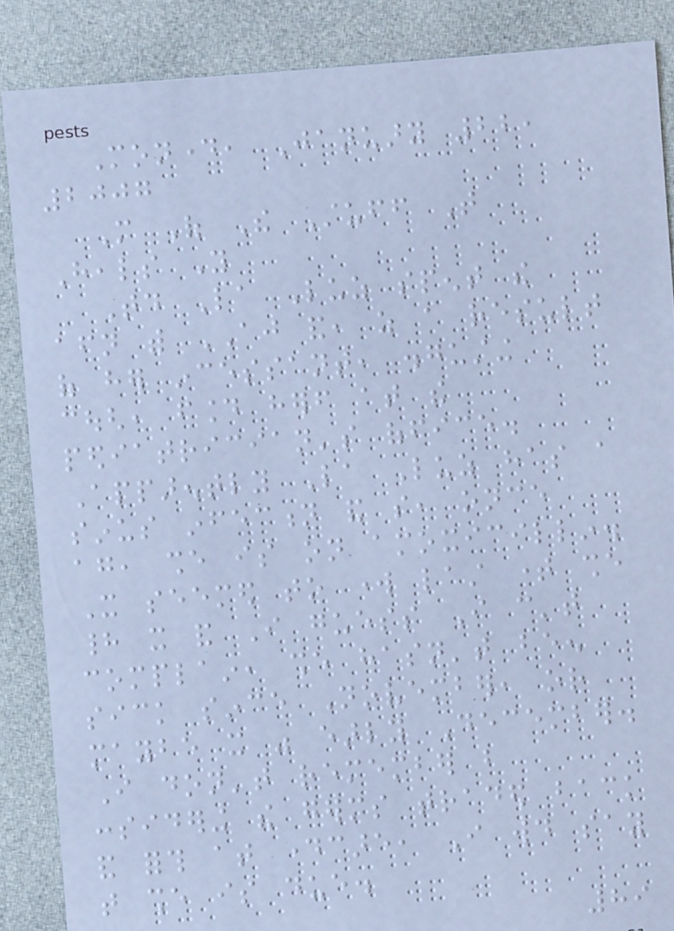Monday, January 22,
2007
More Of The Stuff That
Heals You
Today La Luz spent the
afternoon with AJ and, as a result
of her incessant, disgusting
cough, found herself at the
pediatrician's office.
Apparently La Luz has a
sinus infection and so, once
again, she is on amoxicillin.
It seemed to work last time she
had it and I guess I can't
complain, she hasn't been
sick since November, or
maybe it was early December.
I don't remember but
considering the germs traded back
and forth at daycare, I would say
that she is due.
89
